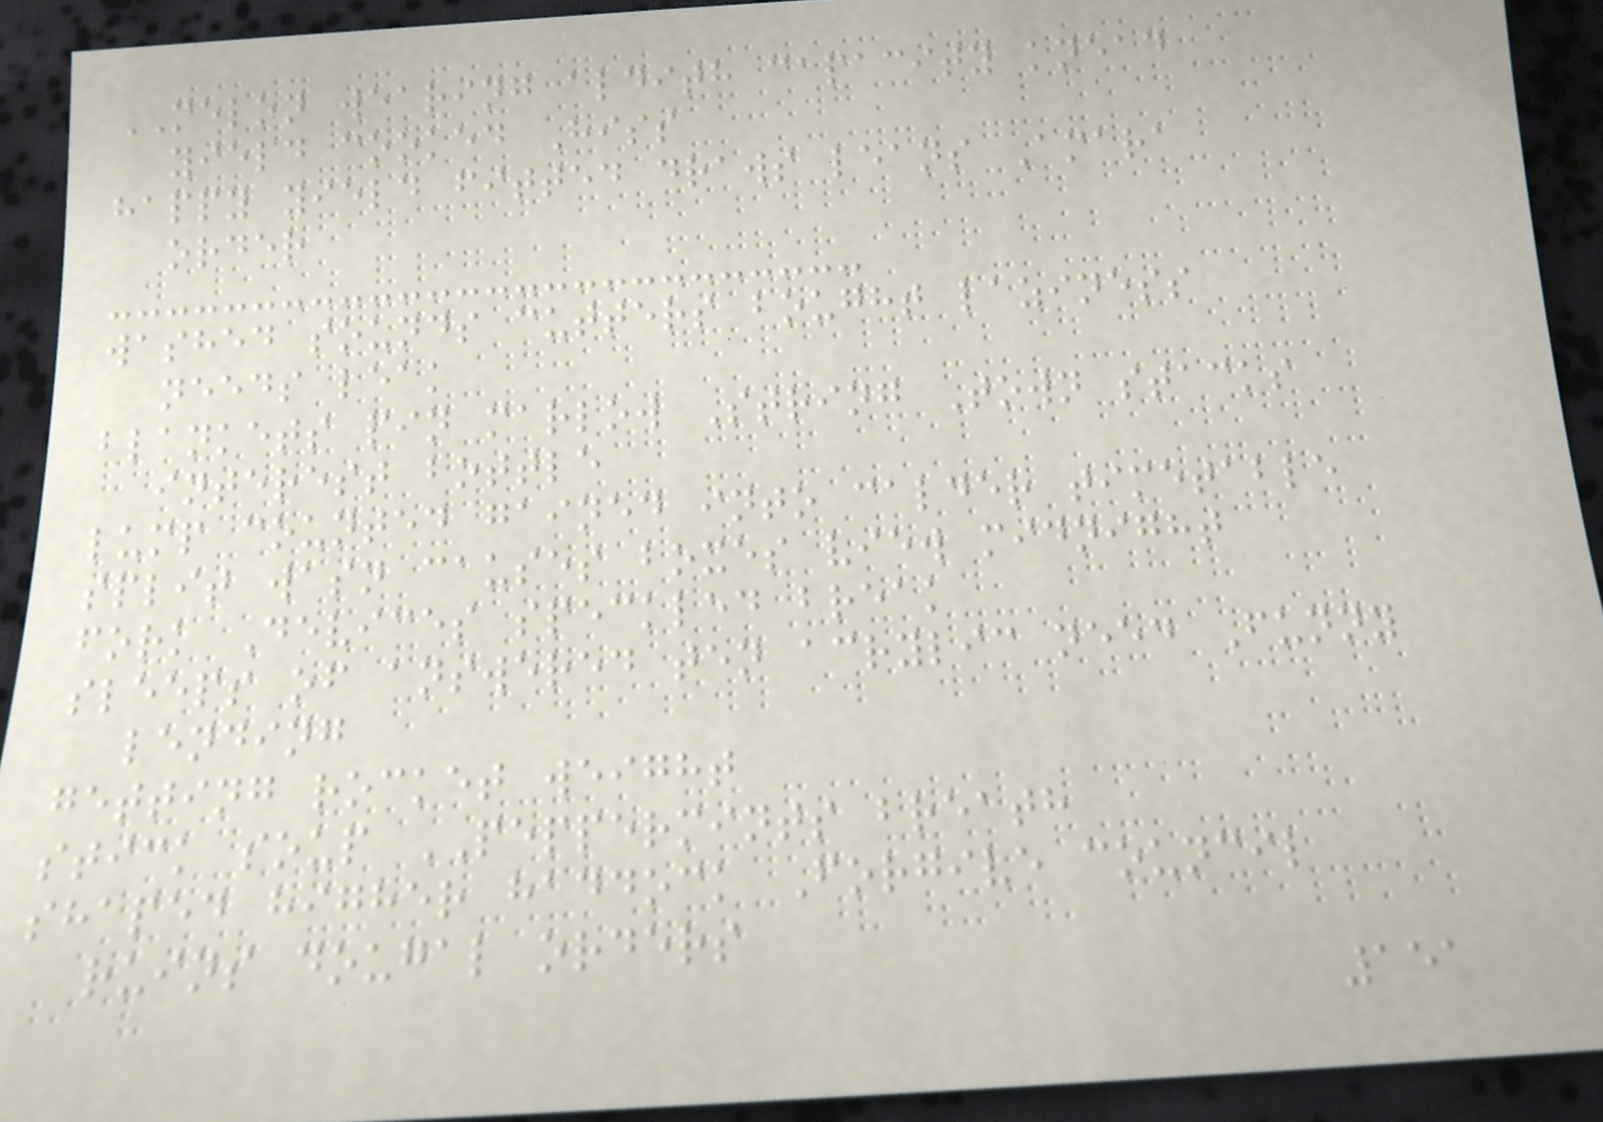MELON wearing aldith capacity knead
yield cooked Hiss
happy yield fitted draws leans Amara
order
washed sounds cutters bought laziness
needs leak
blankets pin marlow String Town stacks
interest bottle
lump counted gained into calder timetable
split wasn causes boxes view midnight
fork Devices speckled break
sleeps of answered ten acrylic need Funny
lending
getting rocket weight
stick soup PEPPERMINTS breath
shaped higher haddock Forgive council
ruins dougal orders
151
